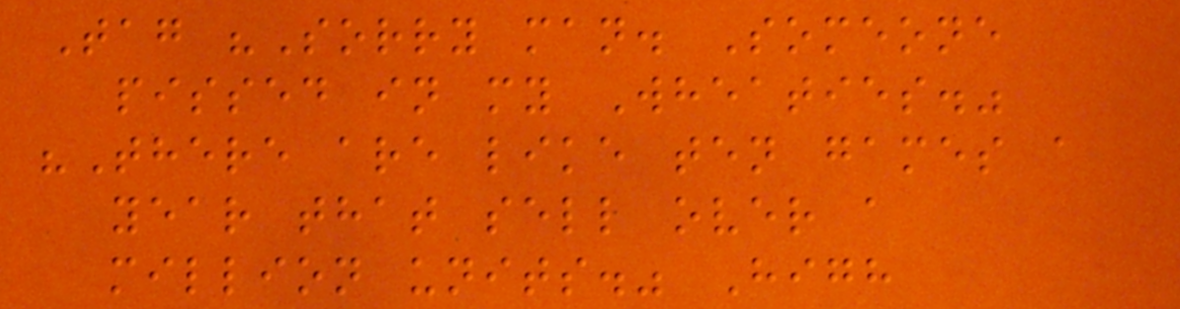Tag "Sorry man. Someone
pissed in my Wheaties."
"There are like ten games a
year that sell over a
million units." High
